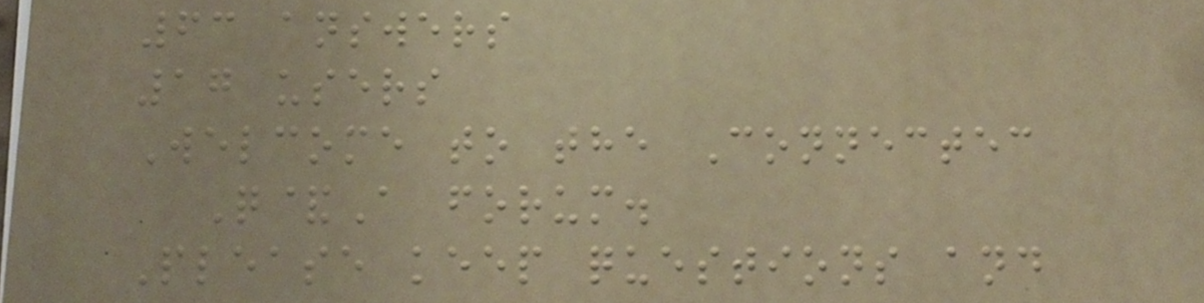63 answers
17 users
Welcome to the Connectec
Q&A forum.
Please keep questions and
